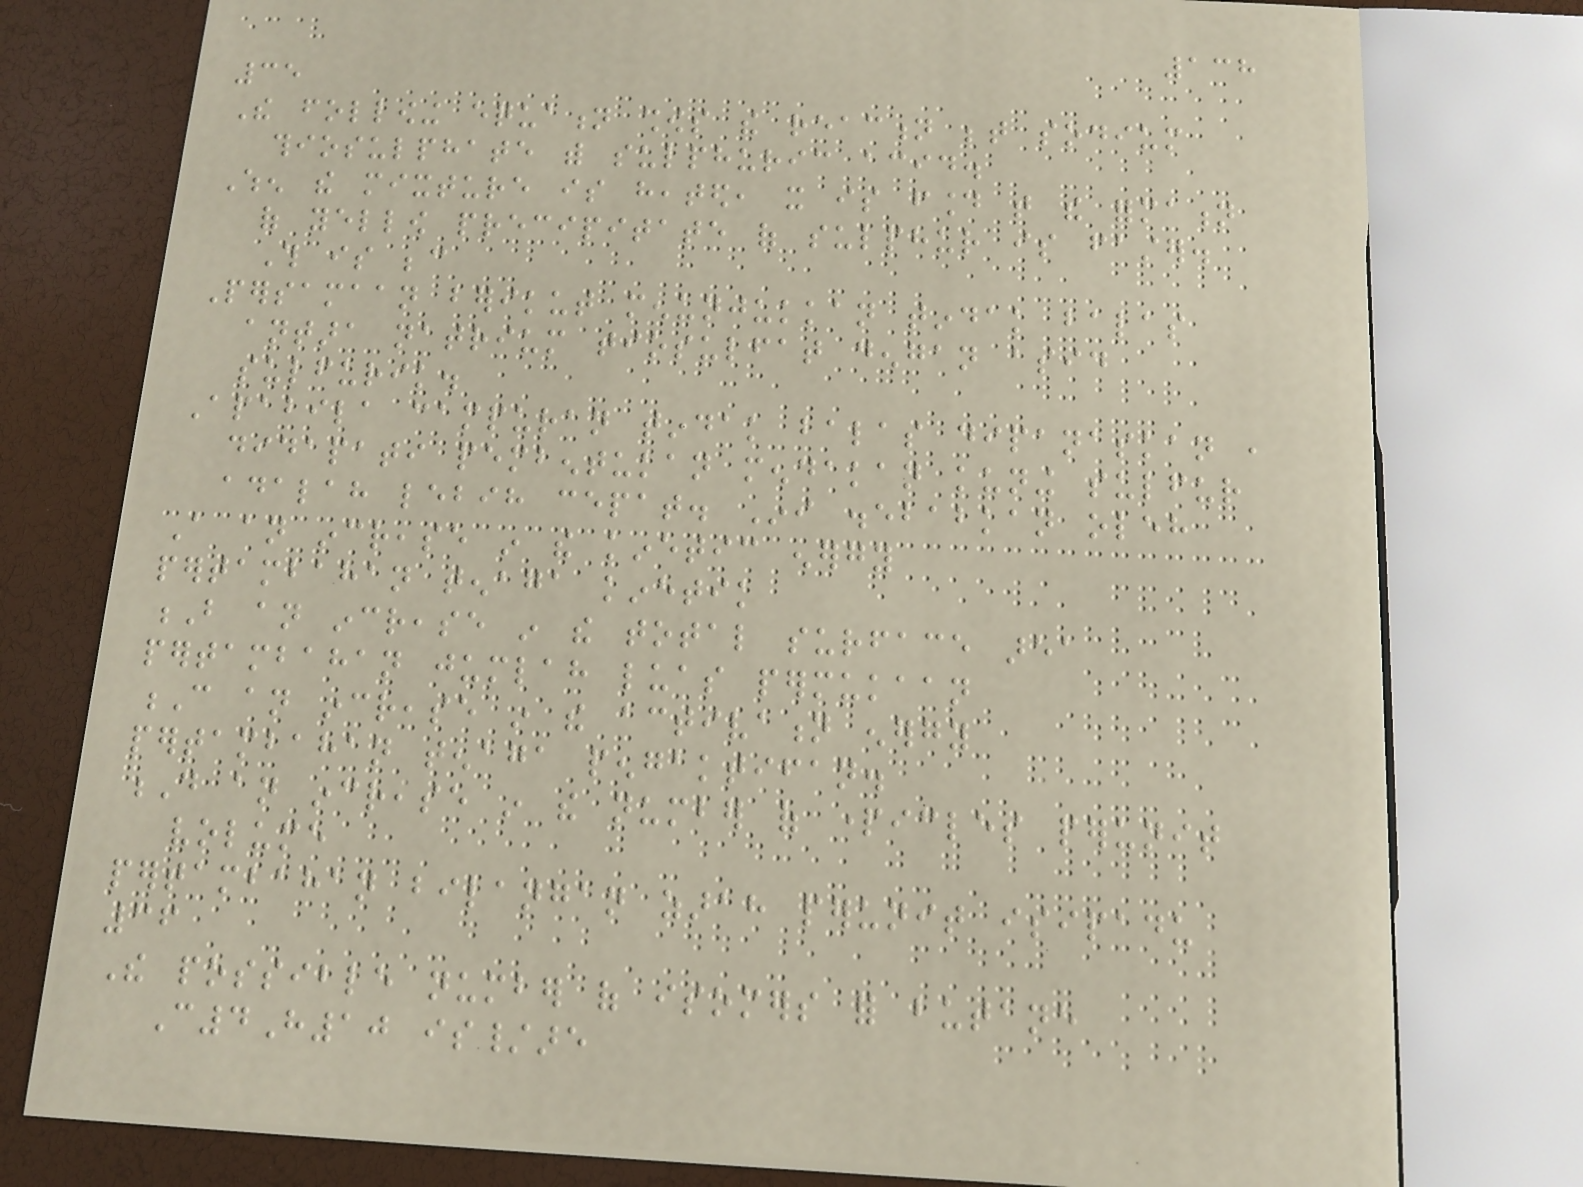138
35
The following equation shows the reaction between sodium
thiosulphate with sulphuric acid.
When the mixture is heated, it is found that the formation
of yellow precipitate of sulphur is faster.
This is because
Persamaan berikut menunjukkan tindak balas
antara natrium tiosulfat dengan asid
sulfurik.
Apabila campuran tindak balas dipanaskan ,
didapati pembentukan mendakan kuning sulfur
adalah lebih cepat. Ini disebabkan oleh
A an increase in the kinetic energy
pertambahan tenaga kinetik
B an increase in the total surface area
pertambahan jumlah luas permukaan
C an increase in the activation energy
pertambahan tenaga pengaktifan.
D an increase in the number of particles perunit
volume
pertambahan bilangan zarah perunit isipadu
36
The possible number of isomers for butane
C4H10 is/are
